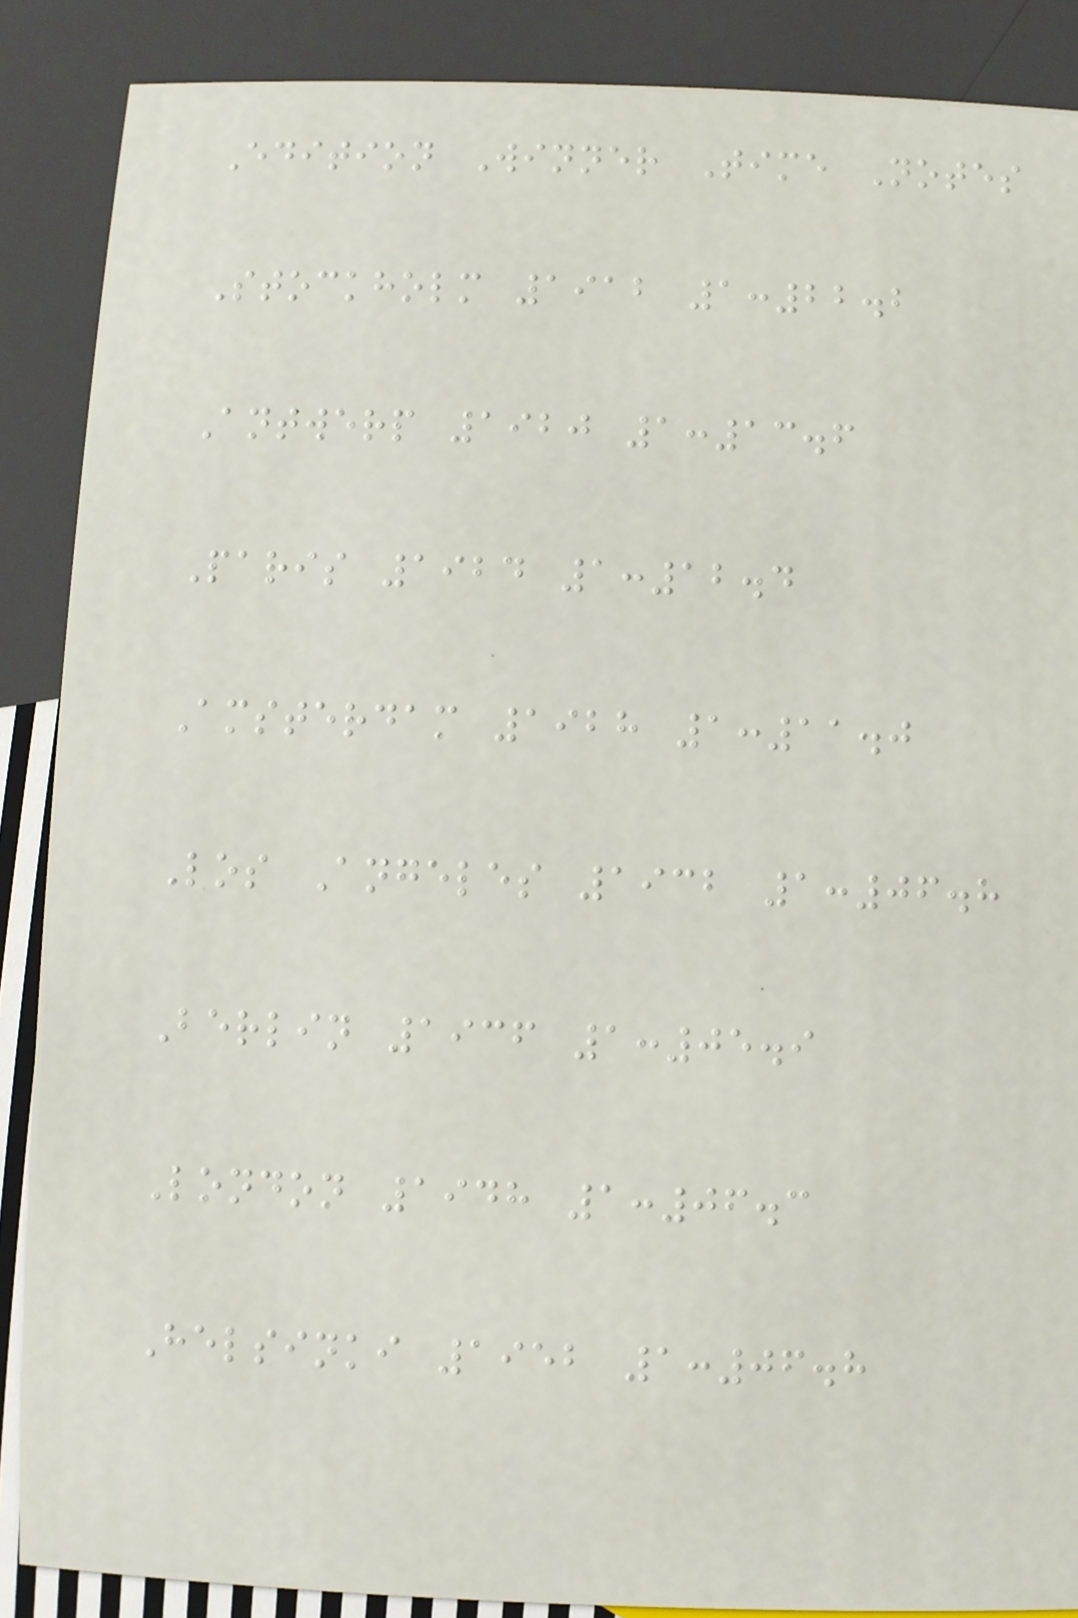Edition Winner Time Notes
Stockholm 1912 1:22.2
Antwerp 1920 1:13.6
Paris 1924 1:12.4
Amsterdam 1928 1:11.0
Los Angeles 1932 1:06.8
Berlin 1936 1:05.9
London 1948 1:06.3
Helsinki 1952 1:06.8
